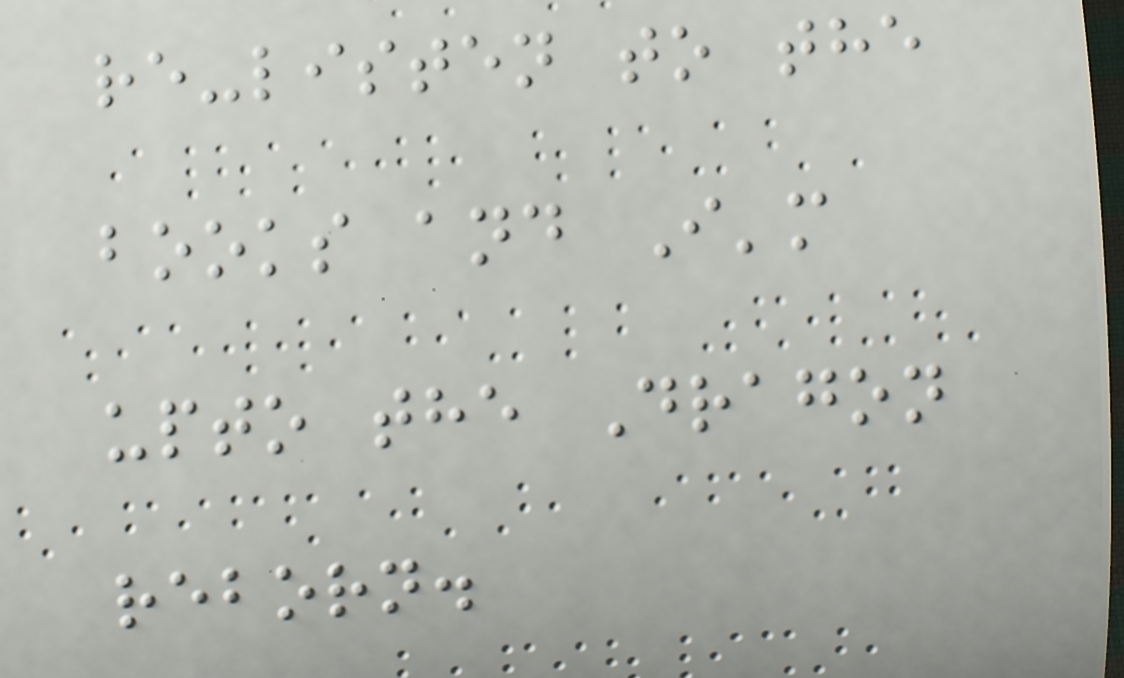re-listen to the
books and I'm
upto the Dragon
reborn.
